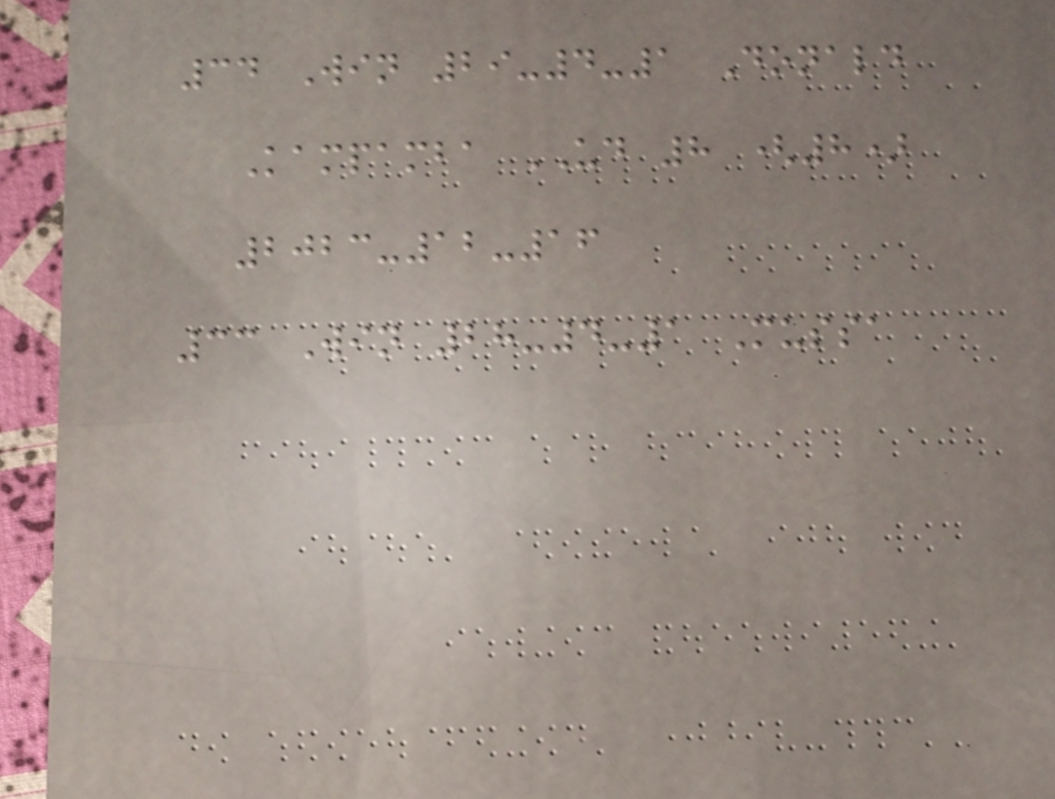34 Win 29-4-1 Donald
Kampamba UD 8 (8)
2023-12-16
33 Win 28-4-1 Mussa
